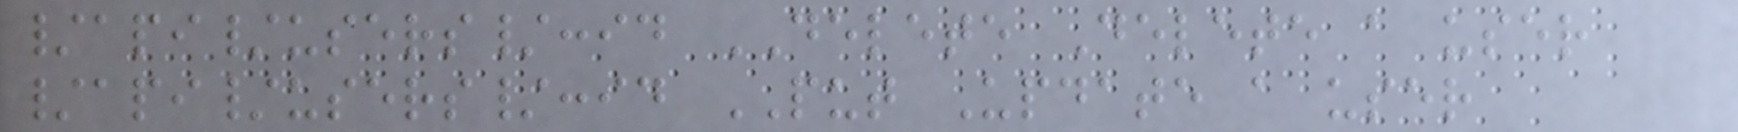/api/users/:id DELETE Delete a user
/api/users/:id PUT Update a user
